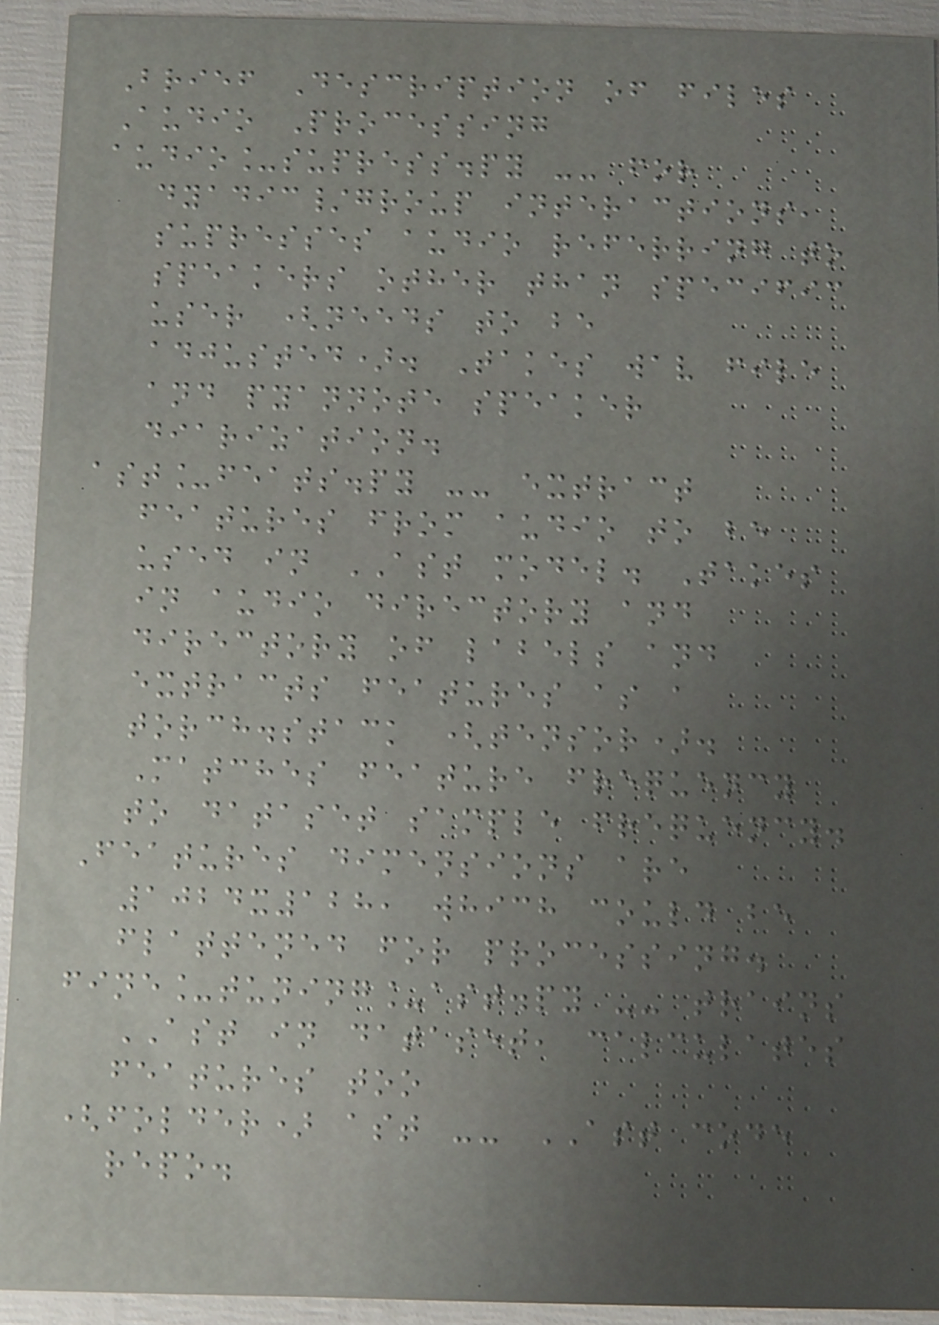Brief Description of files
Audio Processing
audio_supress.py -- for
dyadic/group interactions,
supresses audio referring to
speakers other than specific
user (needs to be
adjusted). Takes wav file
and pyannote speaker
diarization.
ast_feats.py -- extract
features from audio to be
used in AST model. Takes
in audio directory and
directory of labels and
extracts features as a
torch.stack (tensor).
Matches feature frequency
to dataset sample frequency.
Features dimensions are
1024x128, which could be
flattened for processing.
fine_tuning_ast.py -- trains
AST in dataset, calculates
features too
(folder) ast -- AST code
repo.
